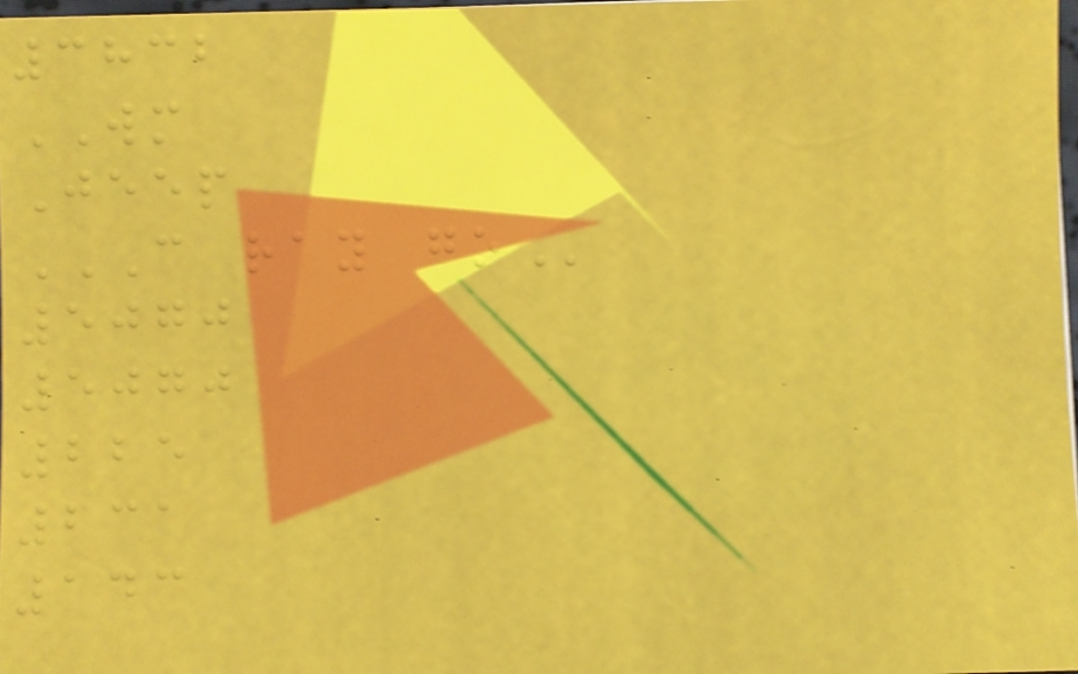3832
WM
Jeep
C RAY GO
5070
5070
225
231
143
